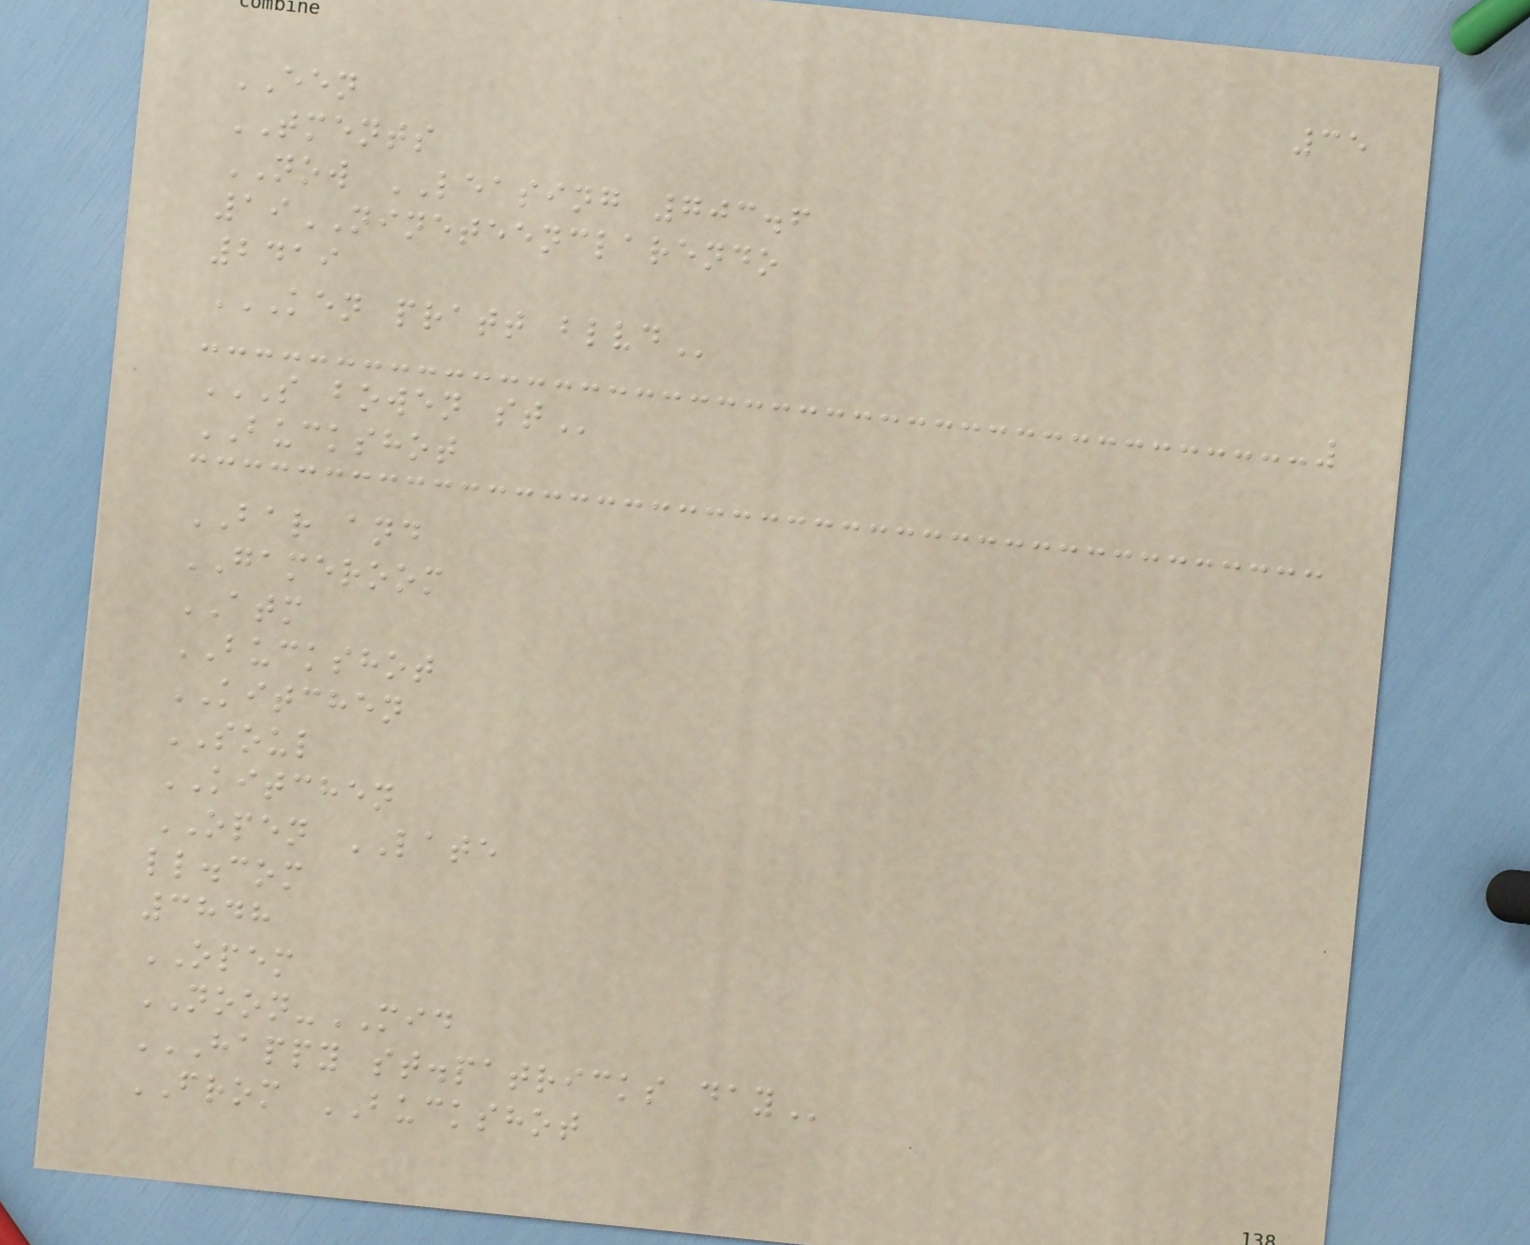35
EEN
TMENTS
NOW LEASING 703.6
19NINETEENCLARENDO
2419
KEN PRATT BLVD
S BOWEN ST
BUCKSHOT
BAR and
GAMEROOM
ATM
BUCKSHOT
KITCHEN
SOUL
KITCHEN
OPEN LATE
ll.com
3848
OPEM
NOON-MID
HAPPY ST.PATRICKS DAY
FROM BUCKSHOT
